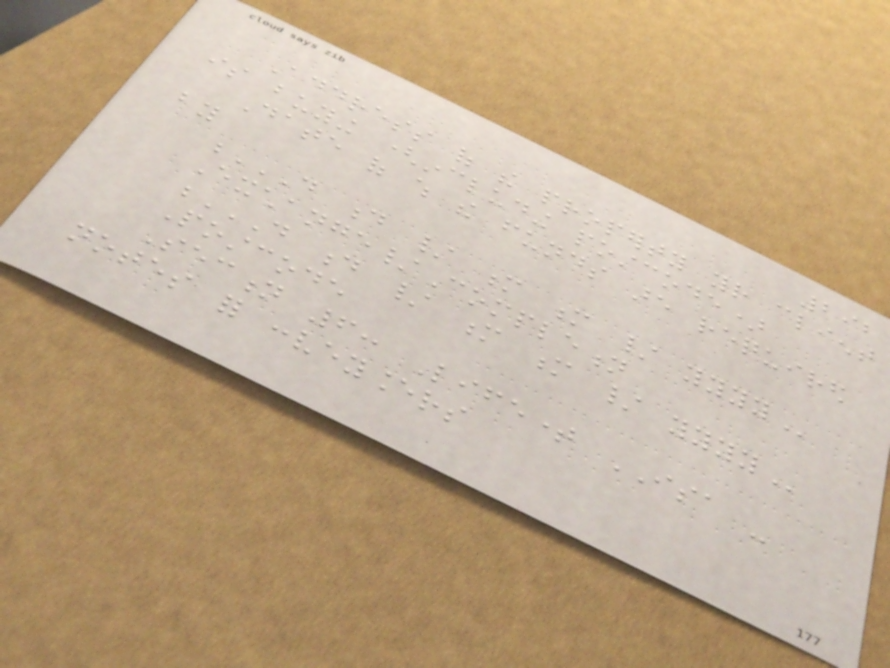292
Address of the property your client
is buying (including postcode)
Date of which the funds are required
by
D D / M M / YYYY
Exchange/Completion
D D / M M / YYYY
Postcode
Section 6: Lifetime ISA -
notes for conveyancers
